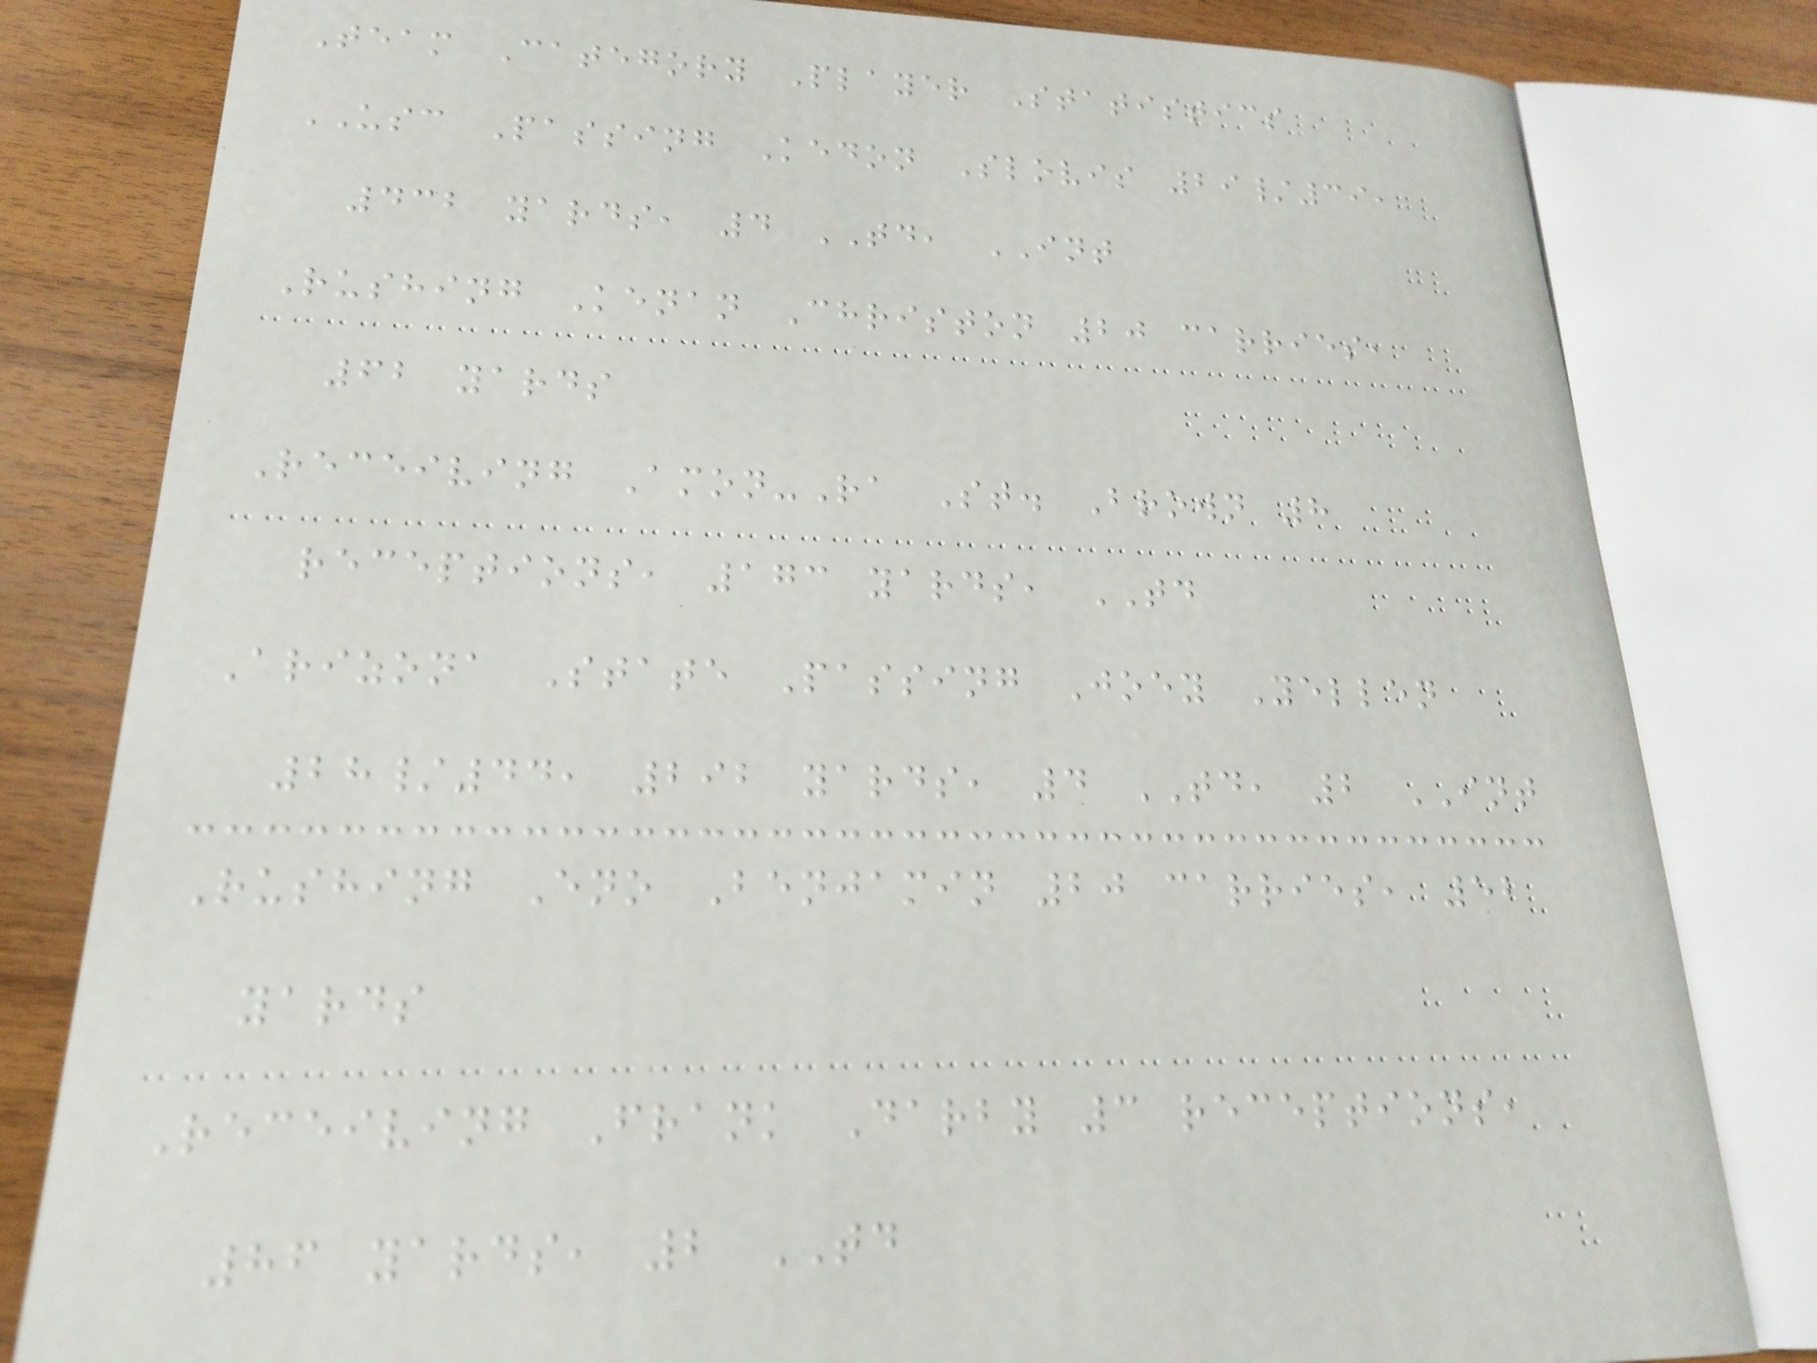Team Category Player Statistics
USC Passing Kedon Slovis 29/39,
432 yards, 4 TD, INT
Rushing Kenan Christon 20 carries,
62 yards
Receiving Amon-Ra St. Brown 8
receptions, 173 yards, TD
Arizona State Passing Joey Yellen
28/44, 292 yards, 4 TD, 2 INT
Rushing Eno Benjamin 20 carries, 52
yards
Receiving Frank Darby 3 receptions,
86 yards, 2 TD
